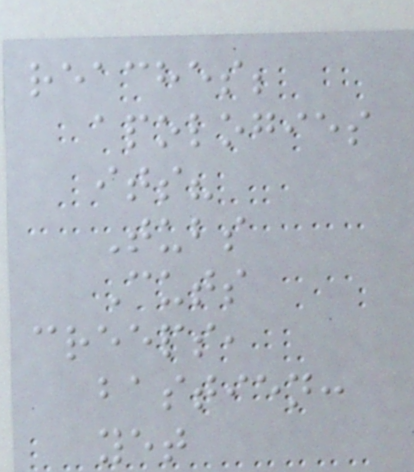reaches;
apologies
its?
Tubs
Cuts
creeps,
bastien:
yet
